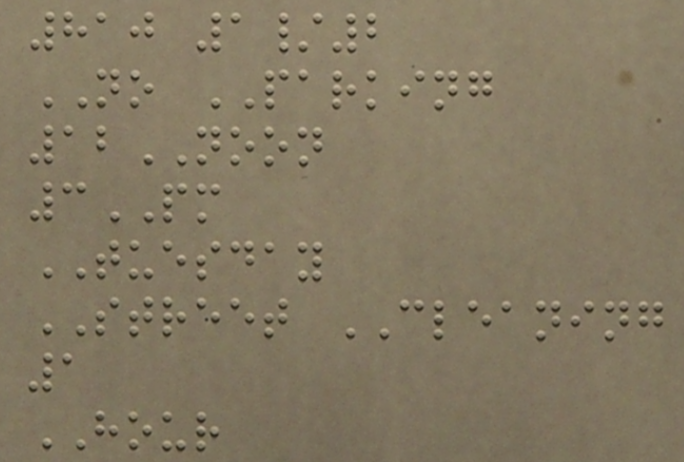810 1/2
NO PARKING
12NOON
3PM
TUESDAY
STREET CLEANING
1
HOUR
